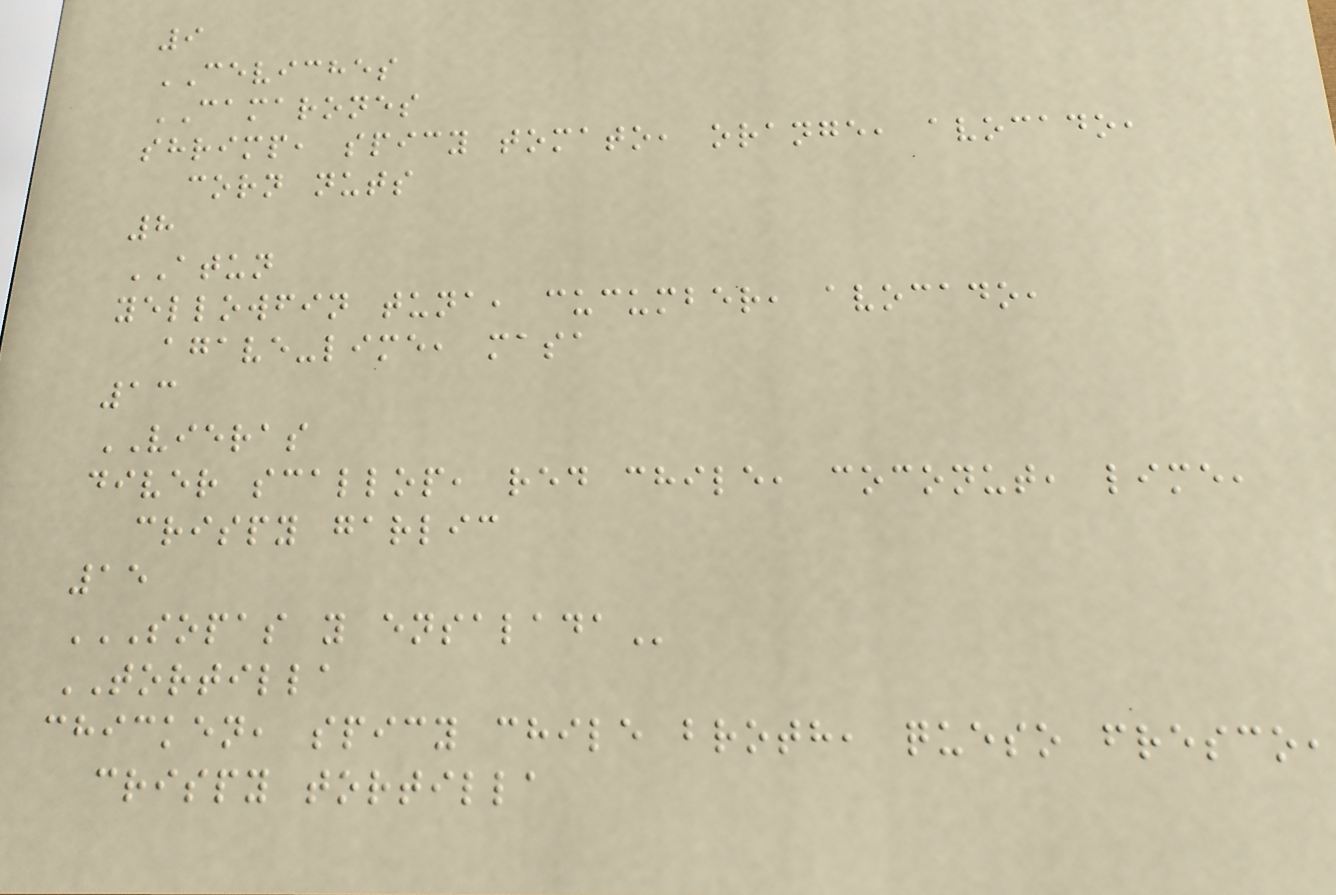9
CEVICHES
CAMARONES
shrimp, spicy tomato, orange, avocado,
corn nuts
8
ATUN
yellowfin tuna, cucumber, avocado,
agave-lime, masa
13
VIERAS
diver scallop, red chile, coconut, lime,
crispy garlic
15
SOPAS Y ENSALADA
TORTILLA
chicken, spicy chile broth, queso fresco,
crispy tortilla
